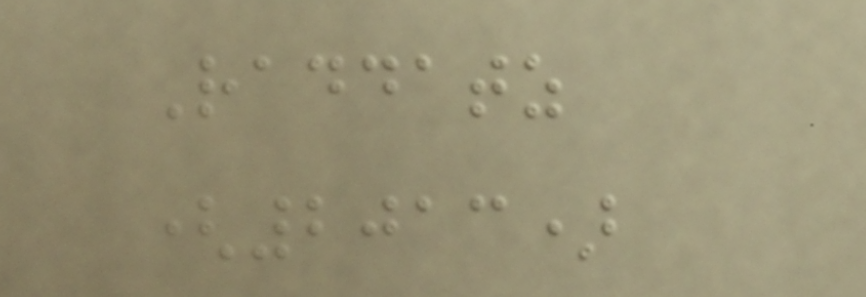Raddatz
(2013)
